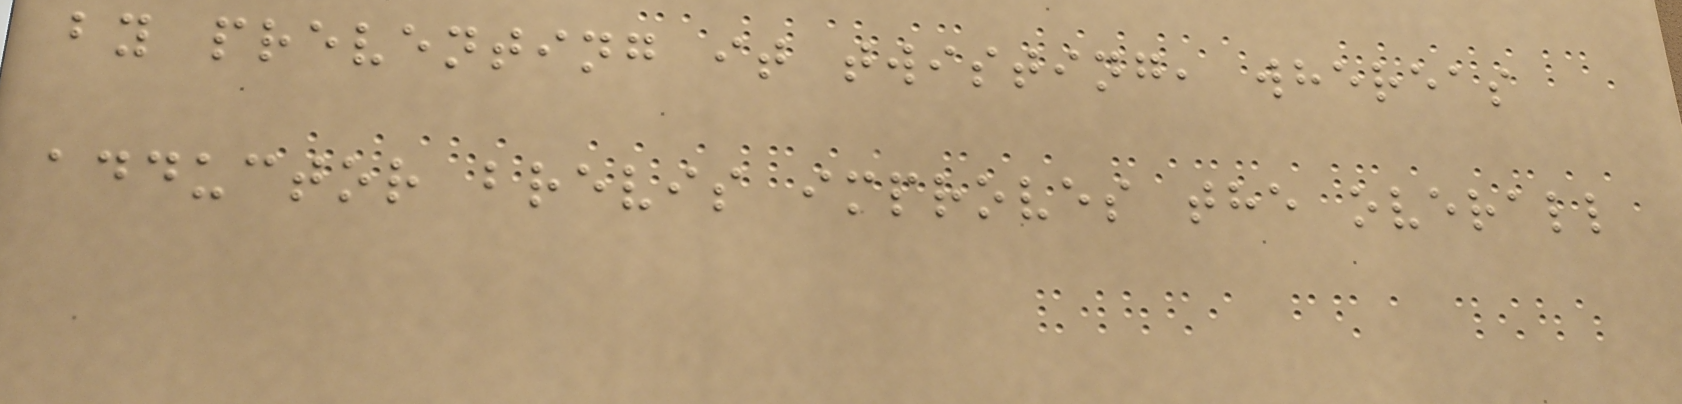by preventing it twisting, whereas
adductor brevis improves the overall
